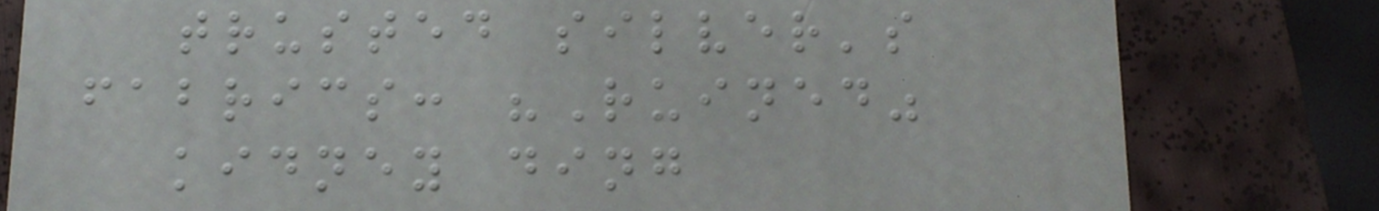trusted silver's
fabrics: "Ruined"
kidney ding
